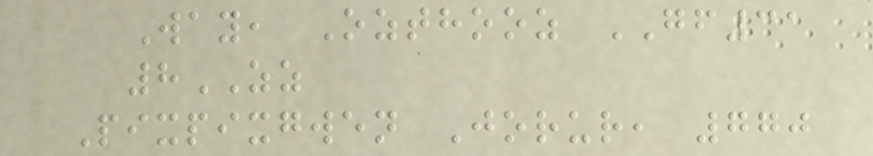Way, Ozthooz GF31
8ZZ
Pixpixgwen Jorur, 770
